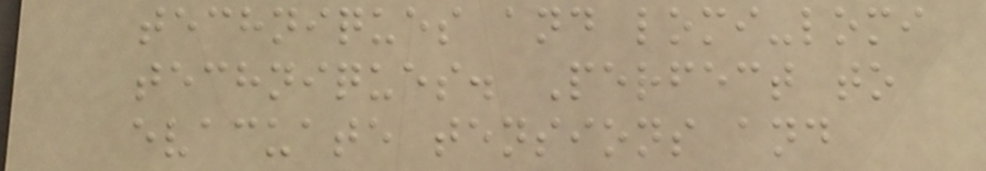techniques and lomi-lomi
techniques. Perfect to
evacuate tensions and
